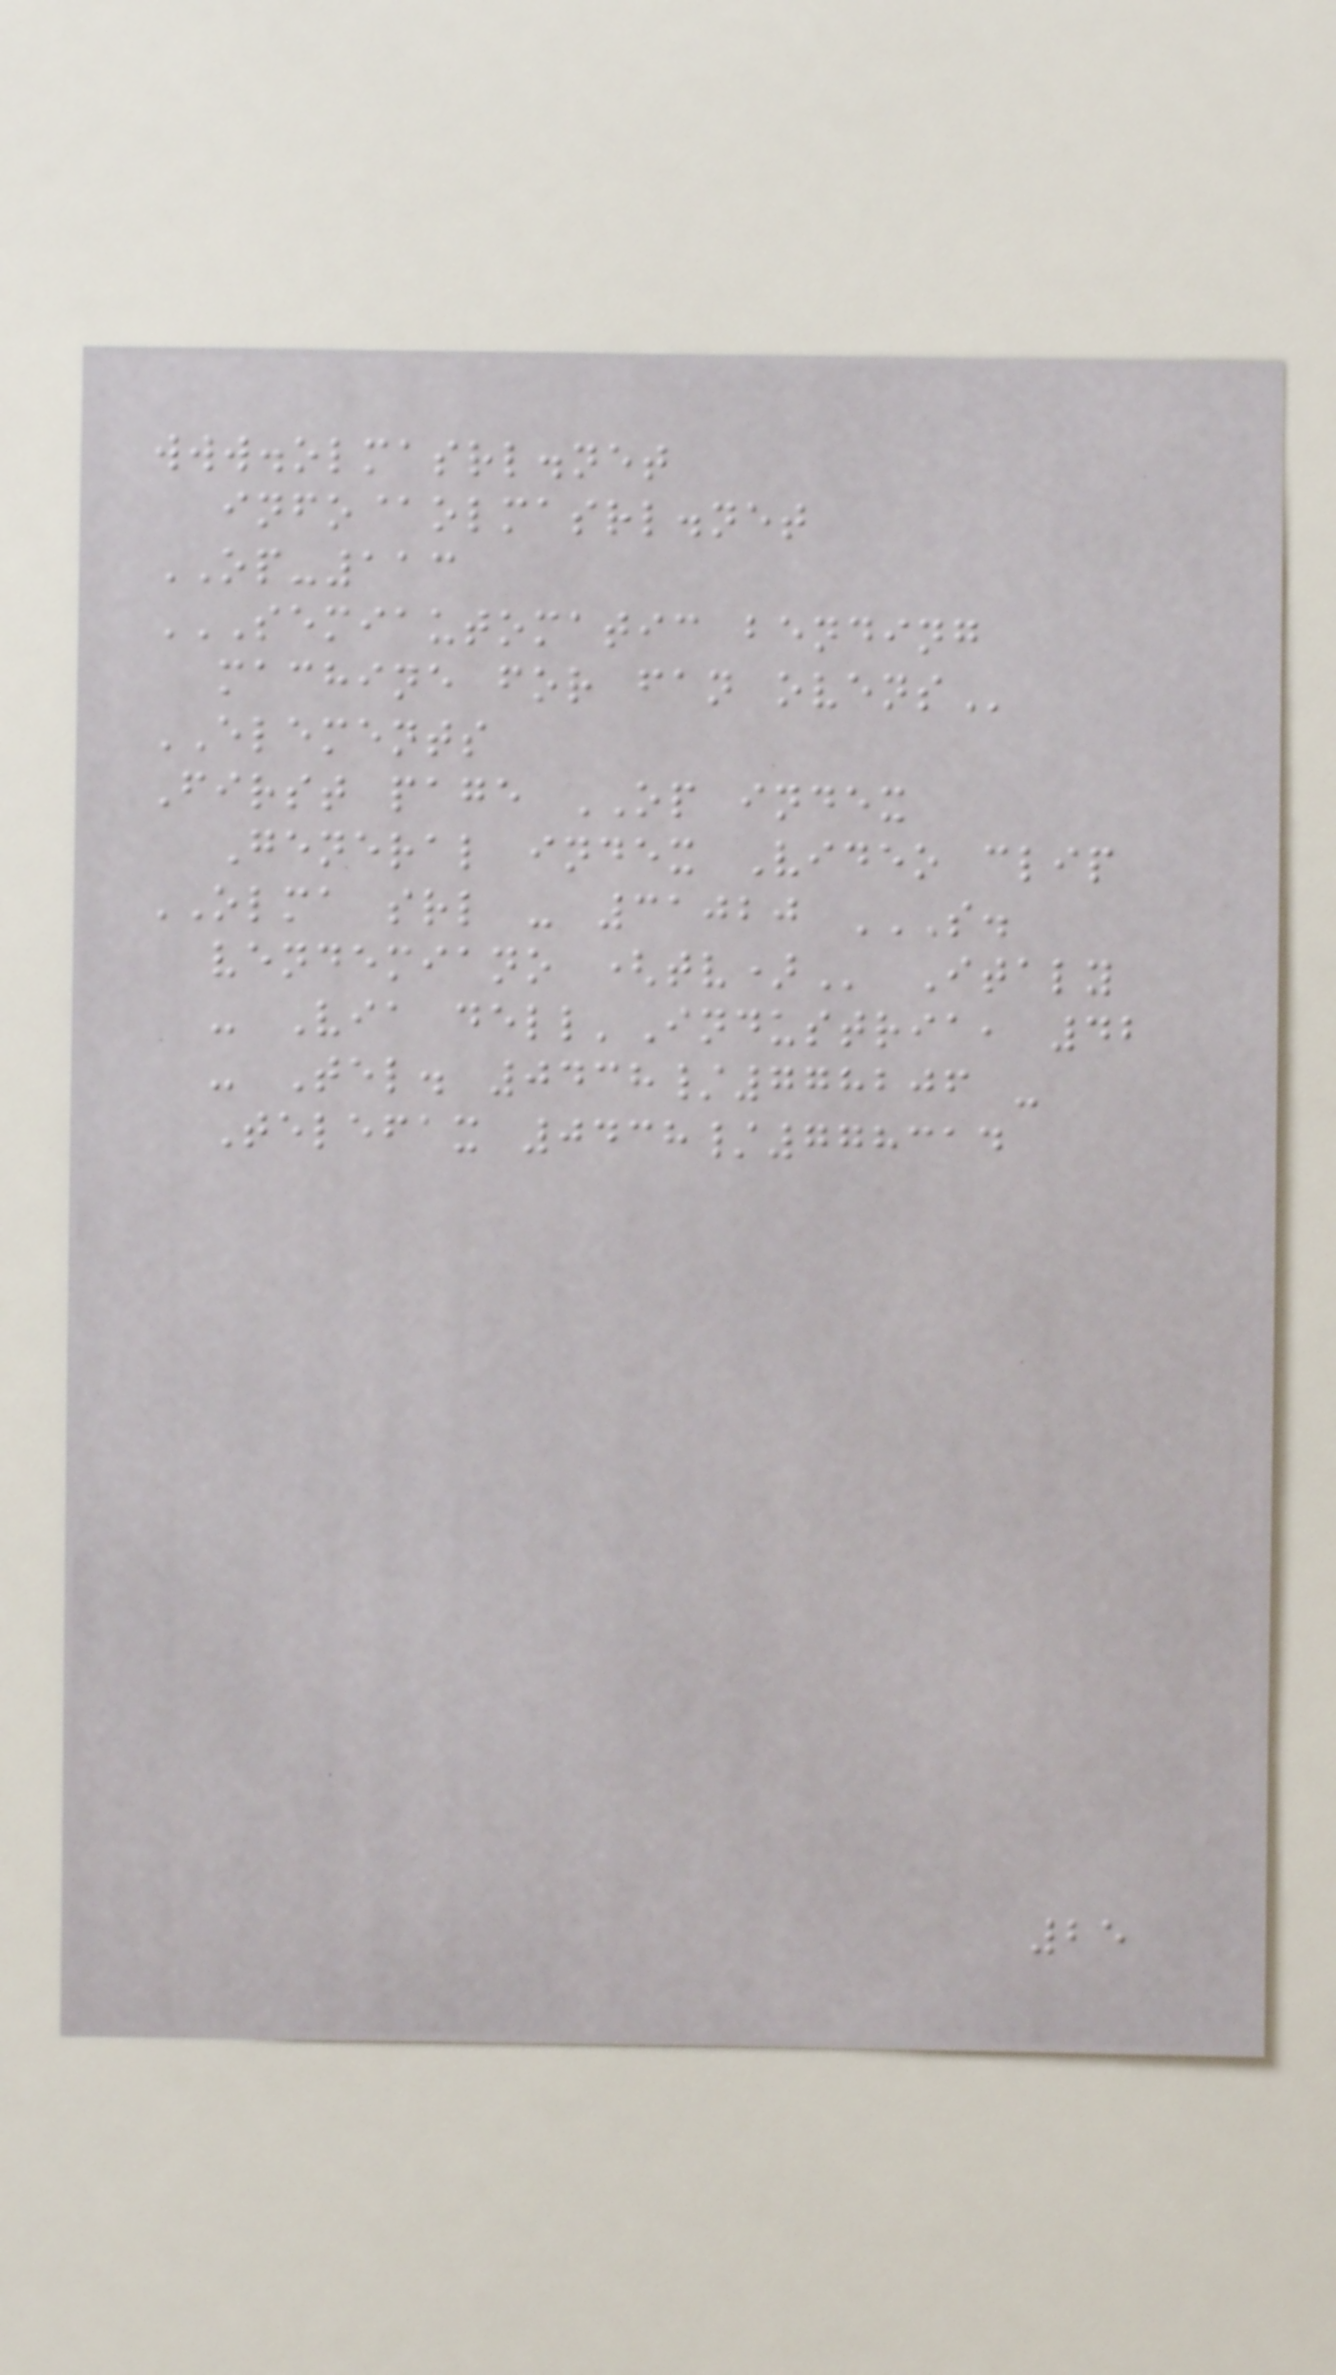www.olmasrl.net
info@olmasrl.net
OP-113
SEMIAUTOMATIC BENDING
MACHINE FOR FAN OVENS
ELEMENTS
First page OP index
General index Video clip
OLMA srl - 31020 S.
VENDEMIANO (TV) Italy
- Via dell'Industria, 42
- Tel. 0438/778206 -
Telefax 0438/778314
25
